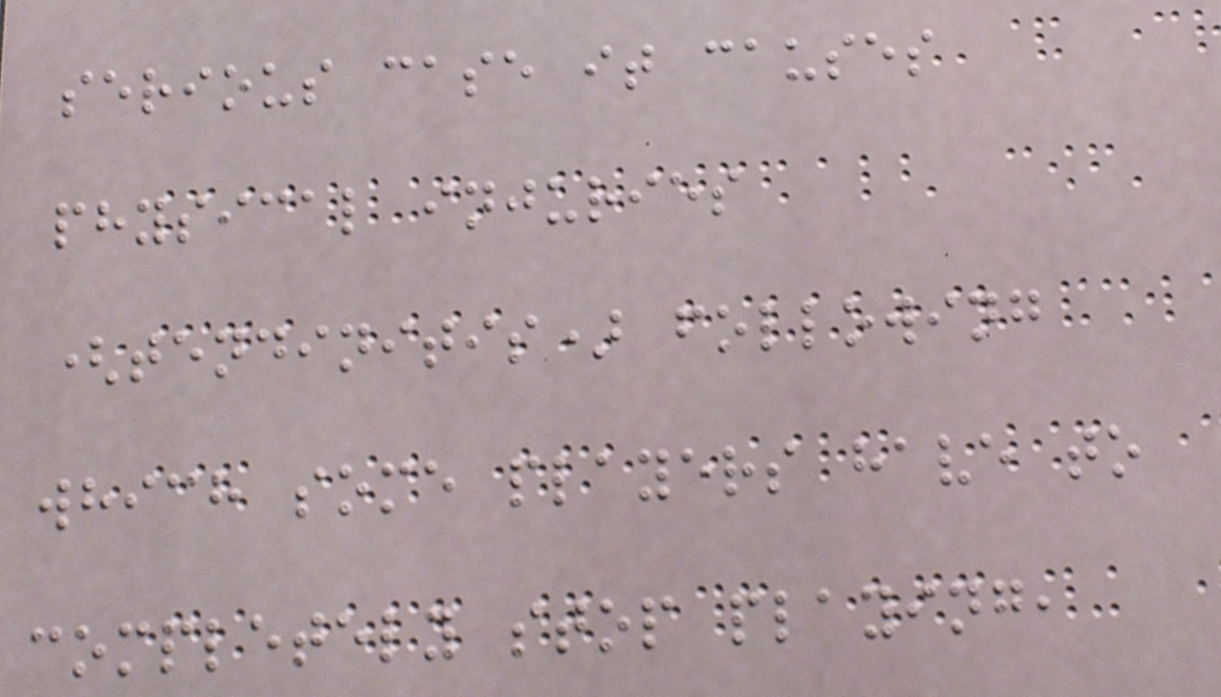serious case it causes
physical injuries
(tendinitis) following
which some players have to
completely stop playing,
